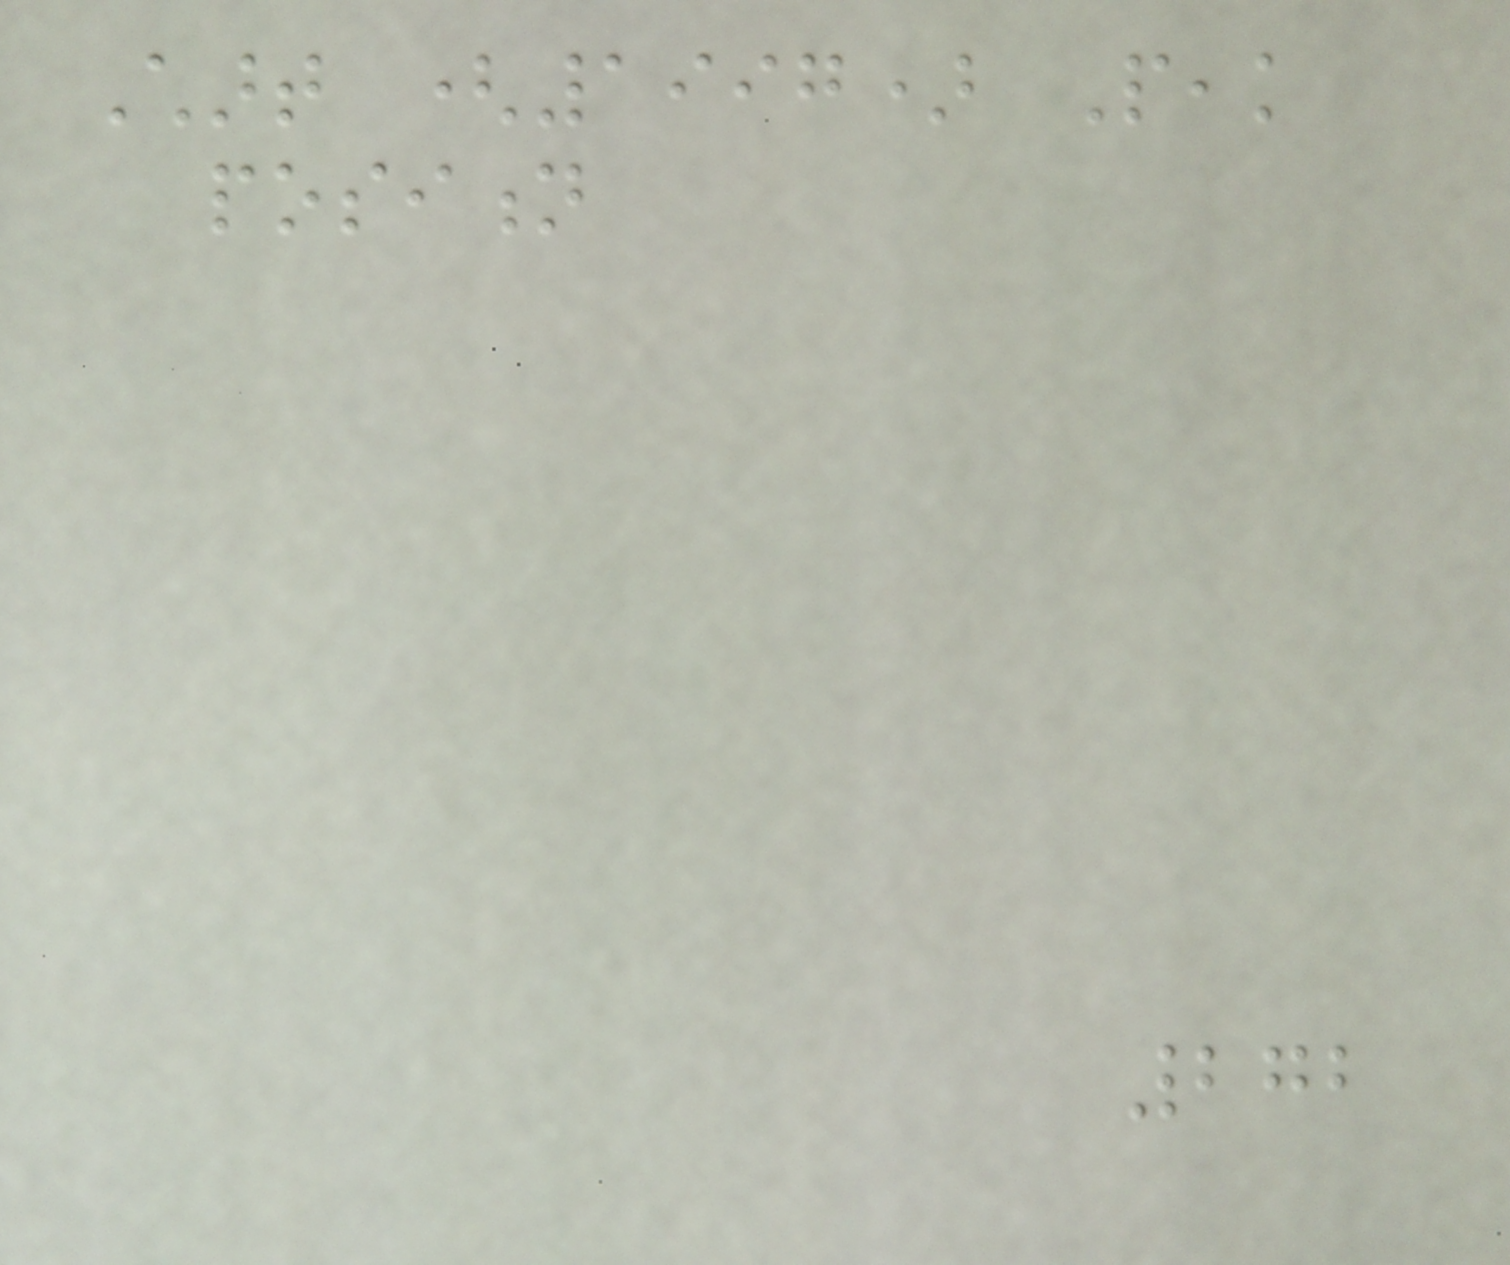Chart (1997) Peak
position
272
